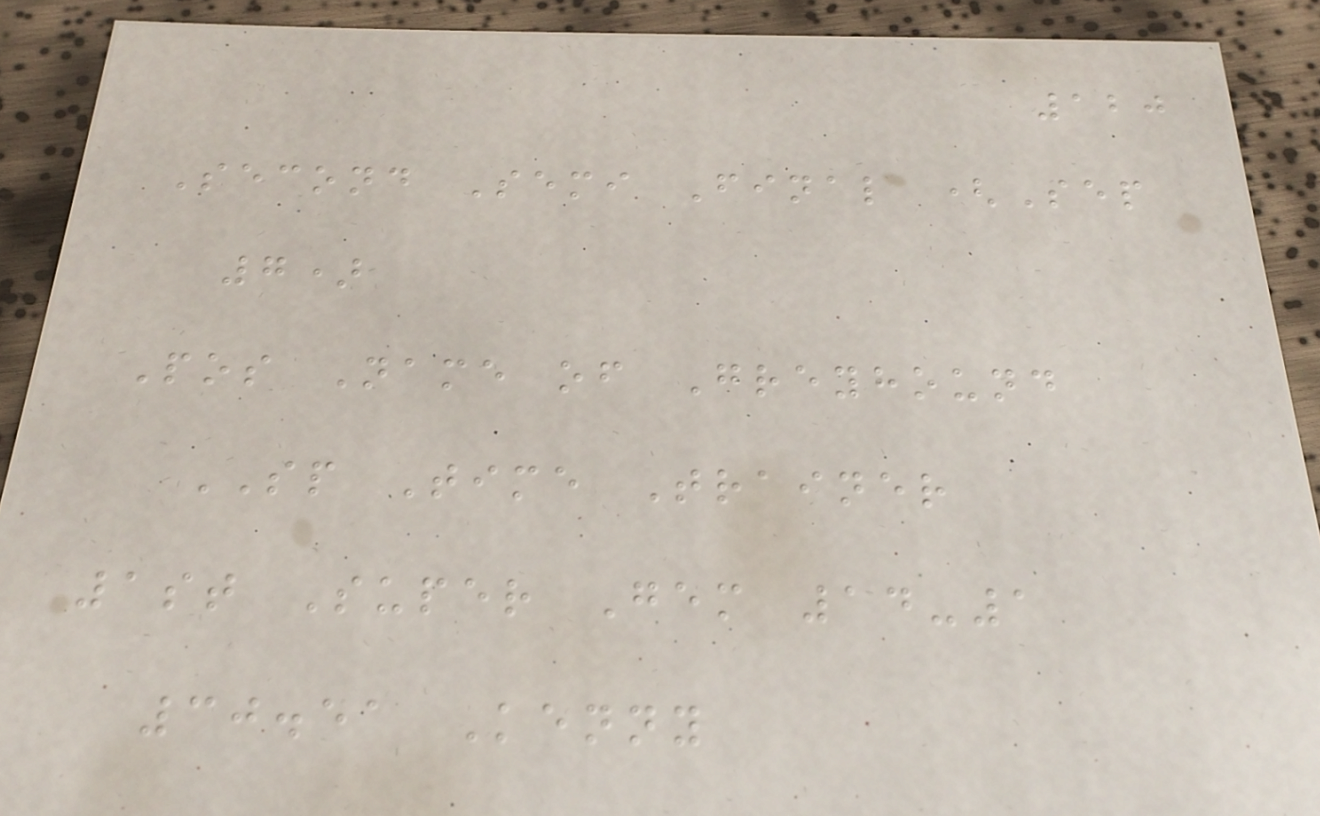120
Second Semi Final (Sep
7)
Pos Name of Greyhound
SP Time Trainer
1st Super Gem 14-1
30.51 Kenny
